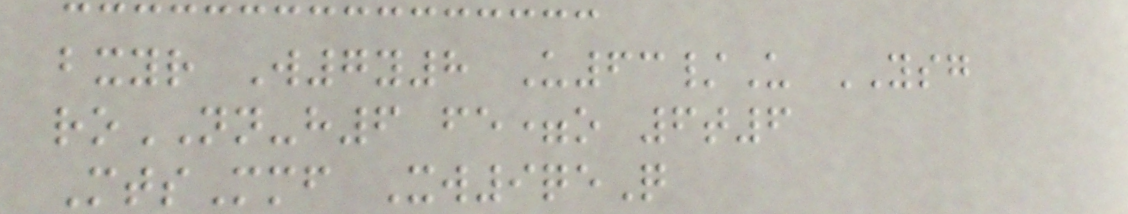bxyr W7y8 U63/U YSG
roNN-h6 fe=o 6t6
MtsMmf Xw9qeQ
